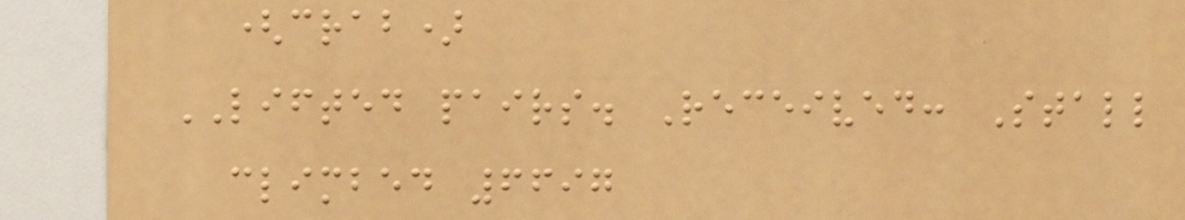(crab)
LIFTED pairs. Received: Stall
climbed 6697
